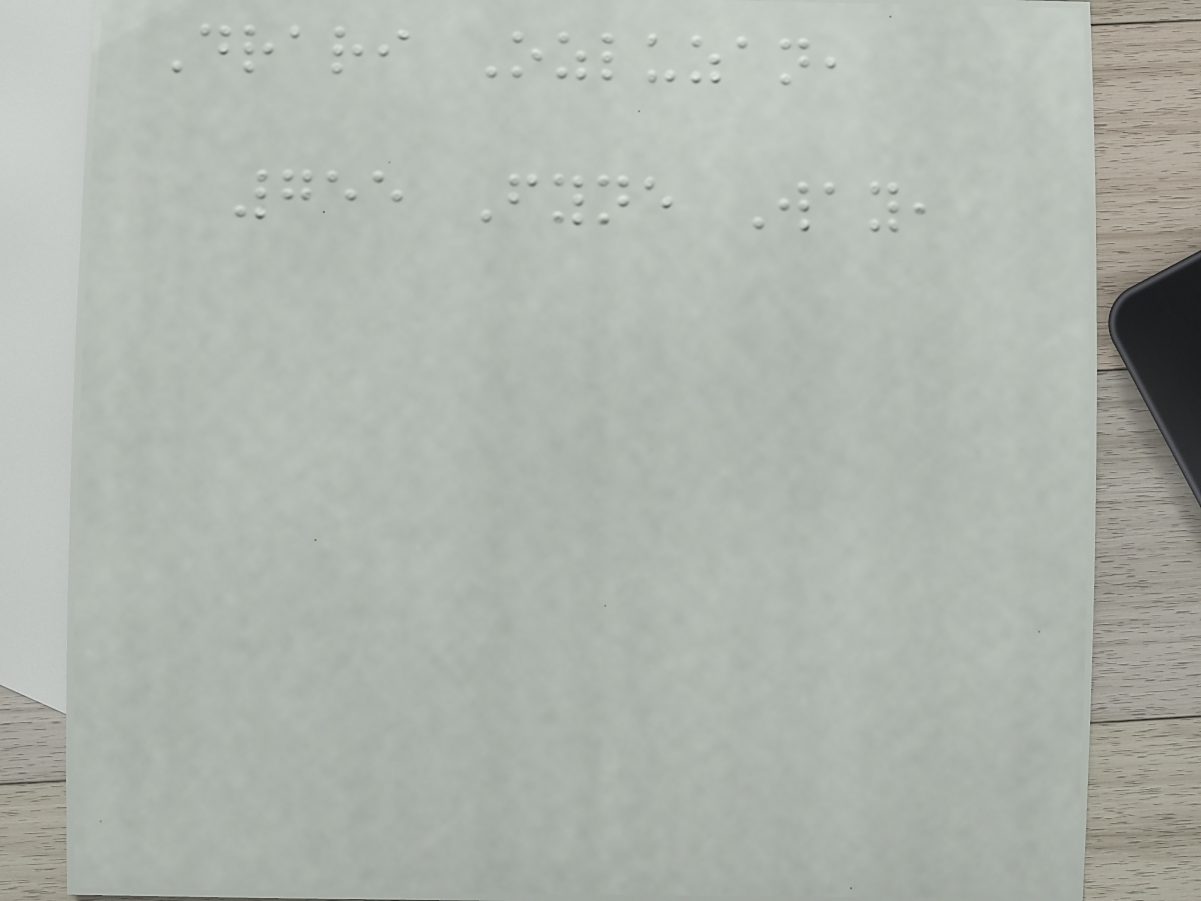Drari Ozluzan,
755 Fyne Way,
